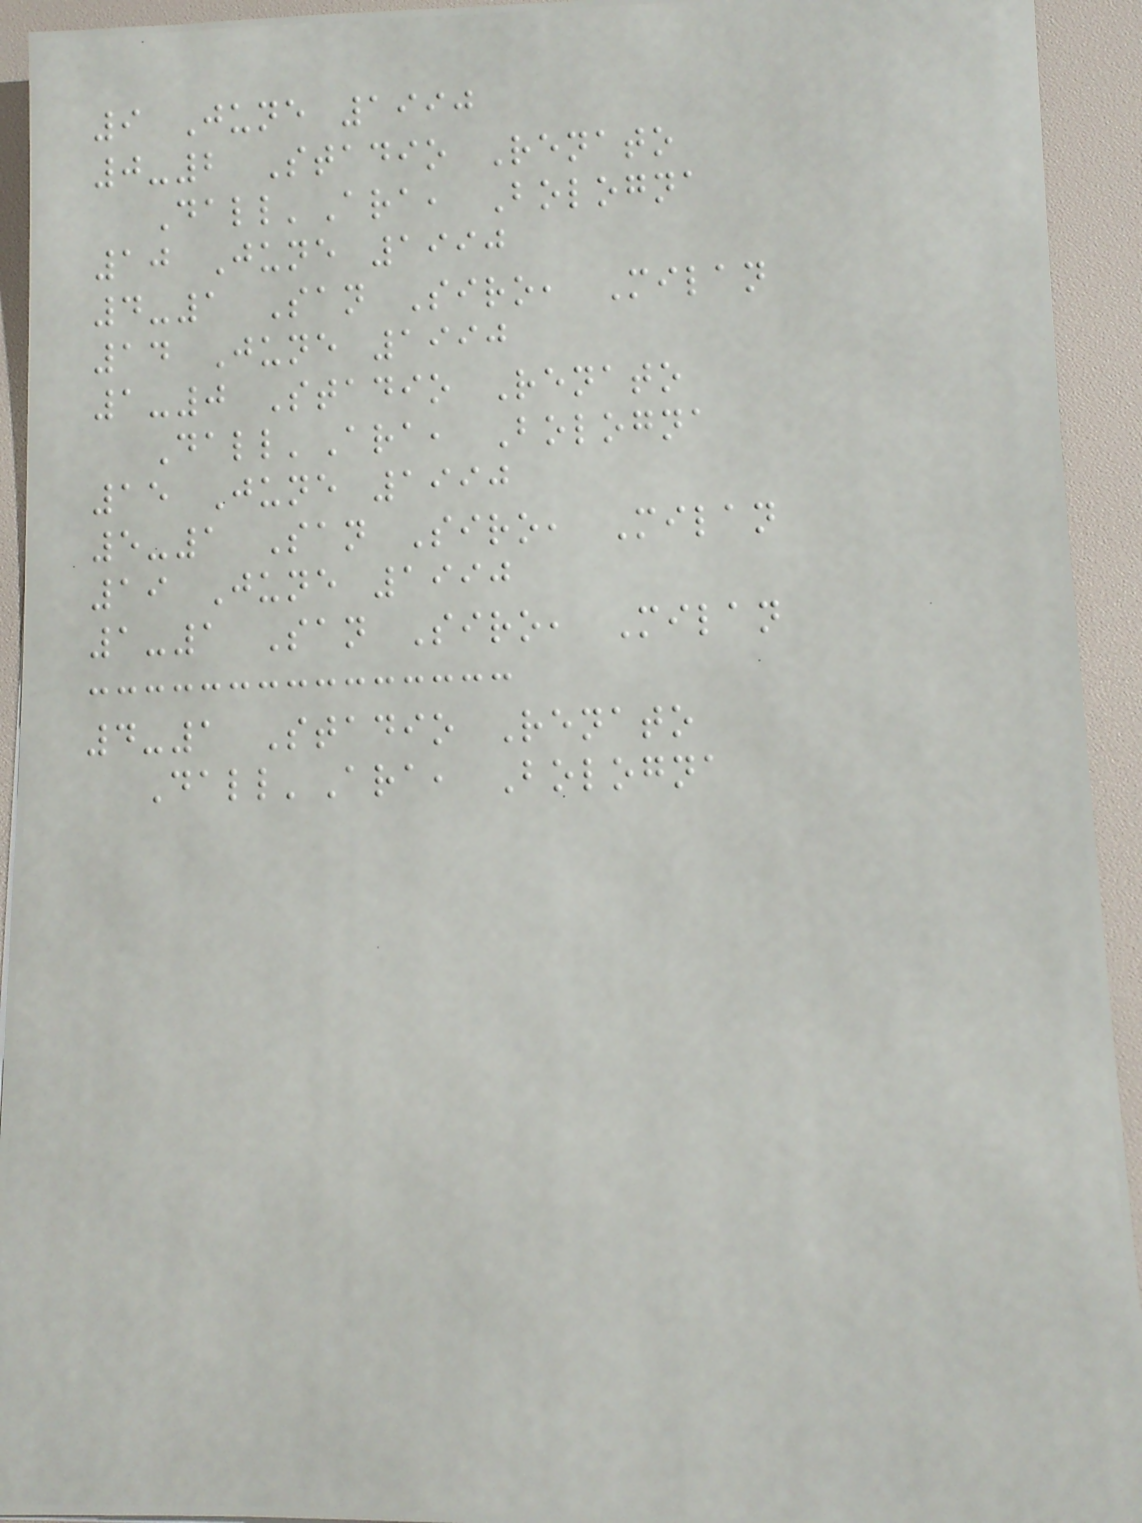9 June 1990
0-2 Stadio Renato
Dall'Ara, Bologna
10 June 1990
4-1 San Siro, Milan
14 June 1990
1-0 Stadio Renato
Dall'Ara, Bologna
15 June 1990
5-1 San Siro, Milan
19 June 1990
1-1 San Siro, Milan
4-1 Stadio Renato
Dall'Ara, Bologna
